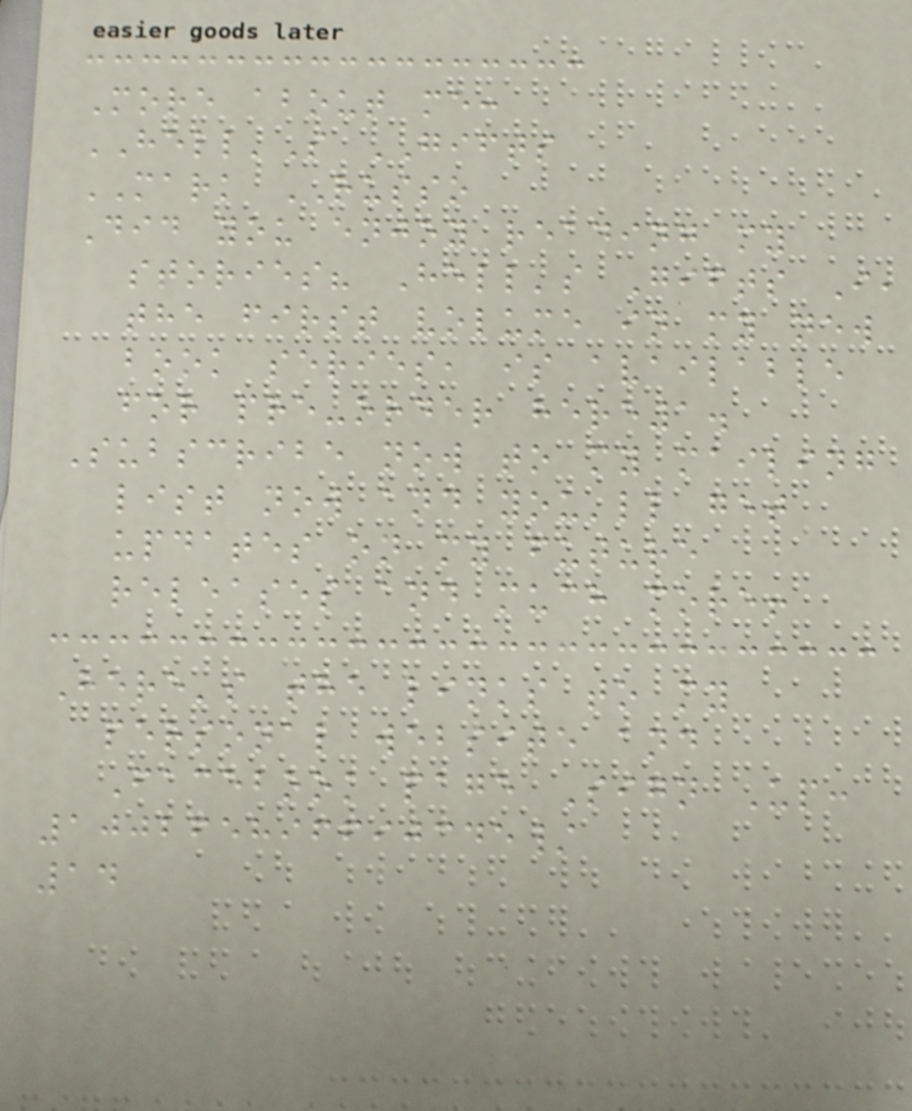More about me:
HELL'S GIFTS
MARK RUSSO
Did you enjoy reading my
stories? Hell's Gifts I,
the first volume in my new
book series, is available
for pre-order here1.
Subscribe now to my mailing
list now and you'll get
updates on my future
releases and much more!
Here's the links to my
personal website and
Facebook page Sign Up:
100265896690345/
14
